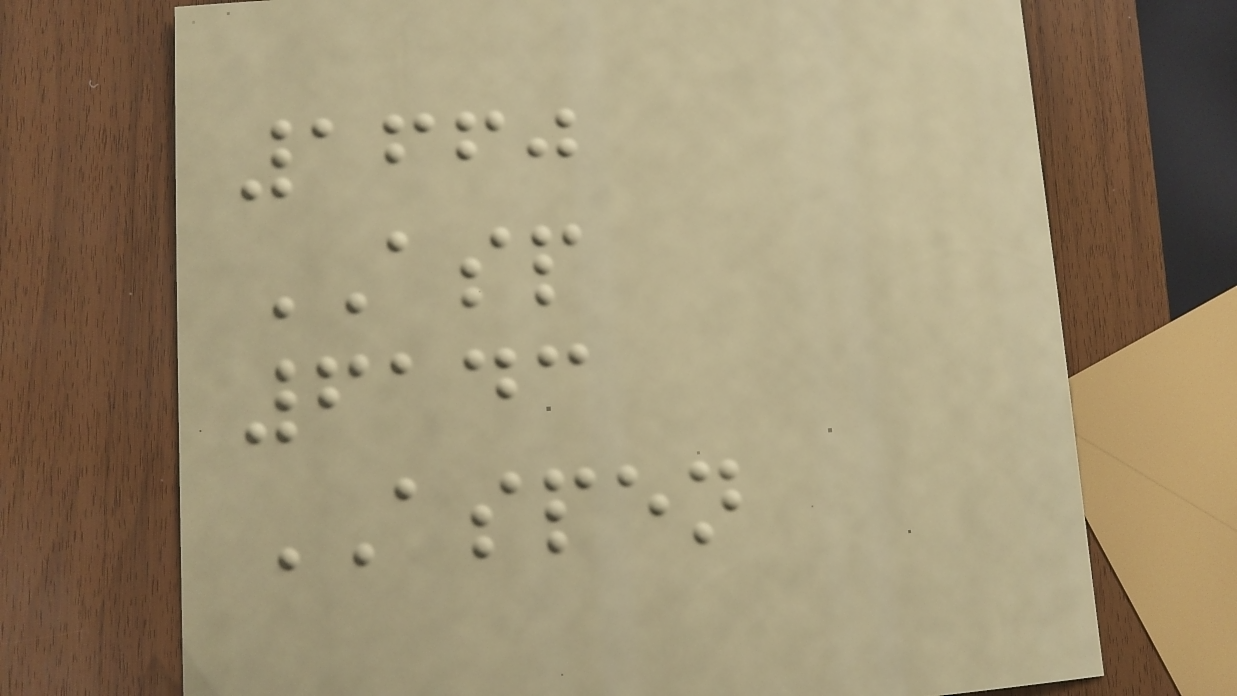1660
ASP
6143
ASPEN
